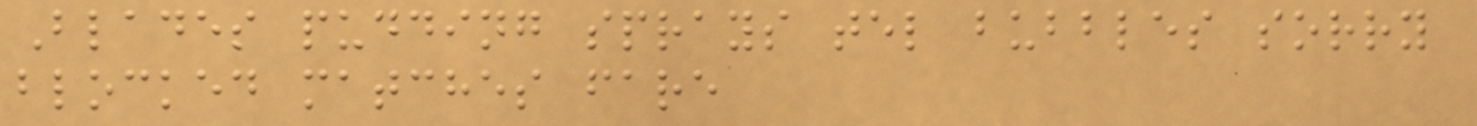Blades pudding sprays tel bubbles sorry
blocked matches fare
